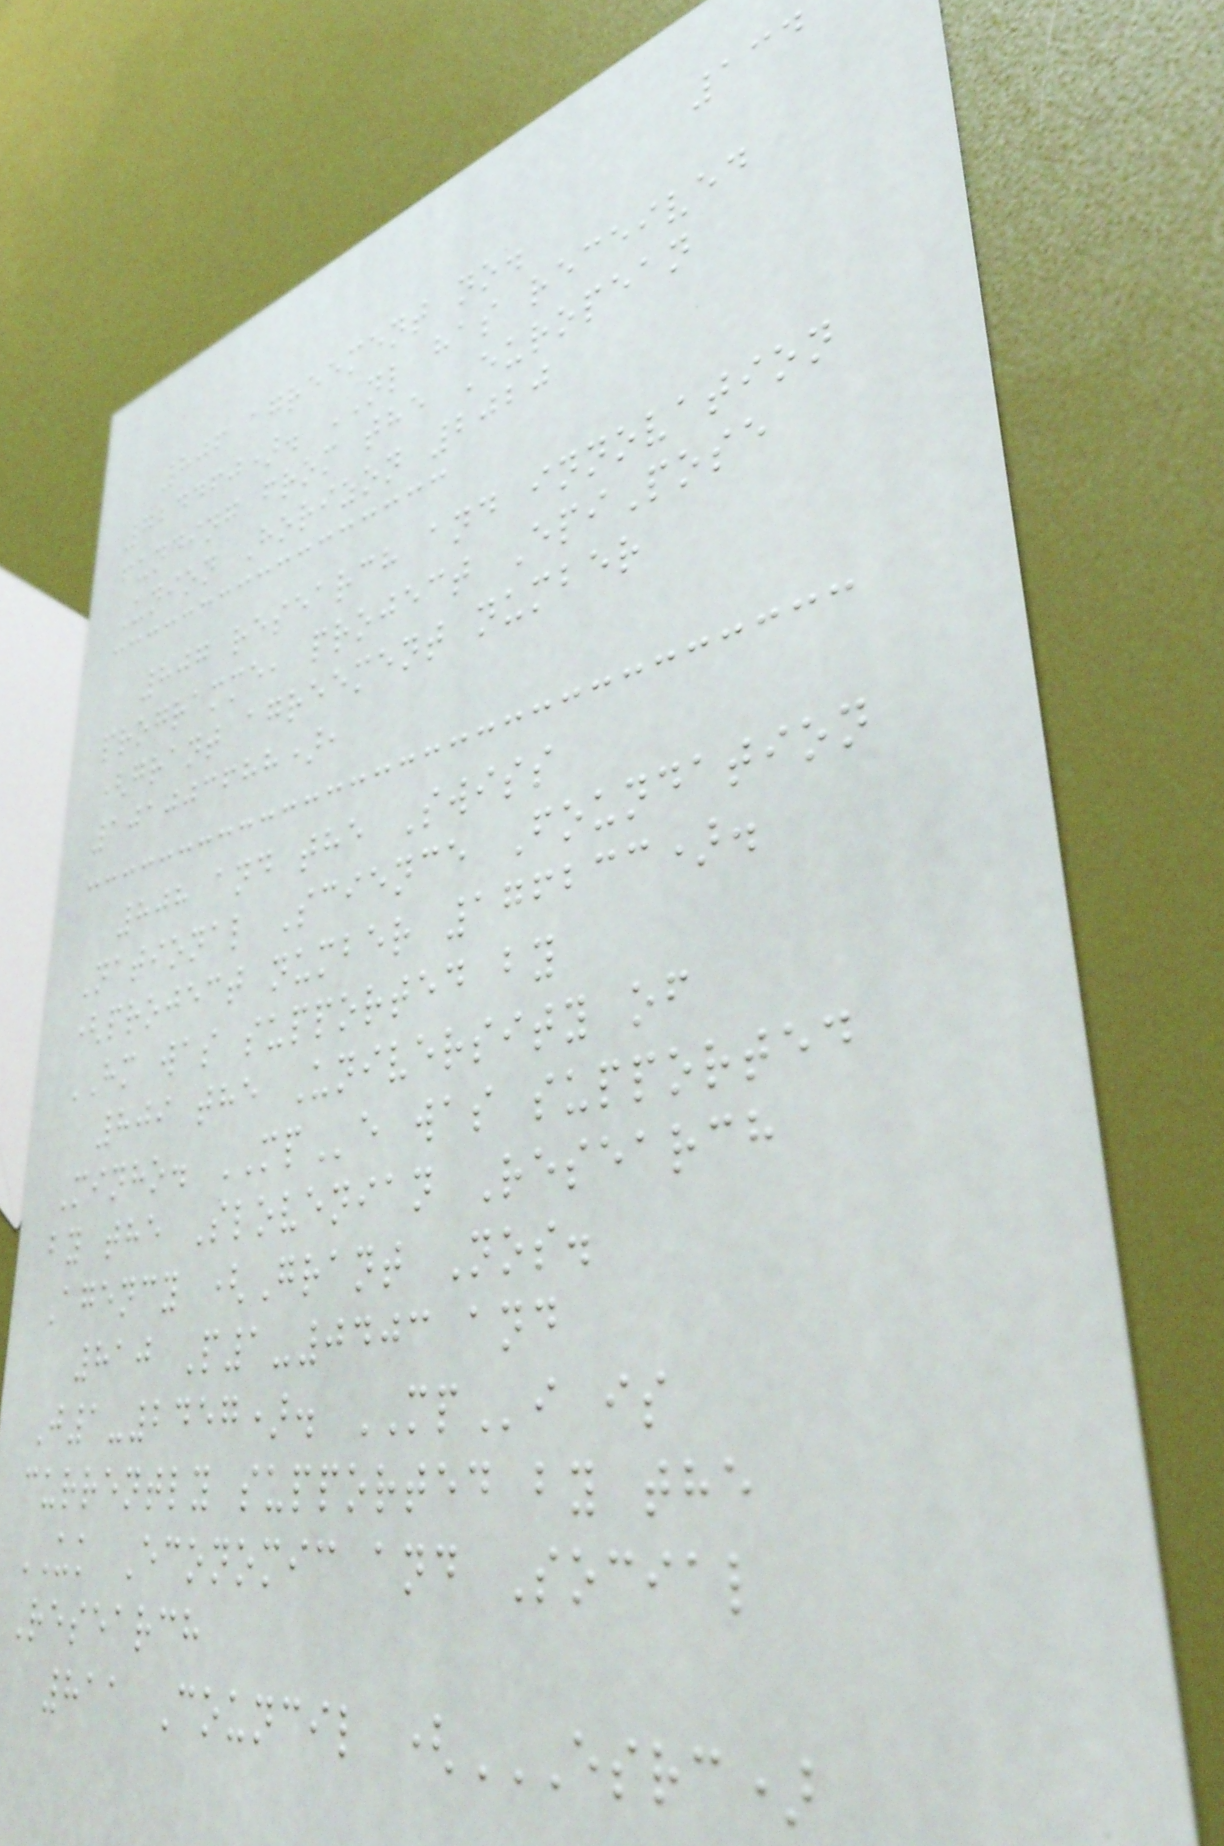134
806 agreement no.
724460). NL has received
funding from the European
Union Horizon 2020
807 research and innovation
programme, project EpiPose
(grant agreement number
101003688),
808 and the Swiss
National Science Foundation
(project number 176233).
HM was supported by
809 the University of
Minho. MPe was supported
by the Slovenian Research
Agency (Grant Nos.
810 P1-0403 and
J1-2457). MPi is
currently supported by the
UK Economic and Social
Research
811 Council (ESRC)
